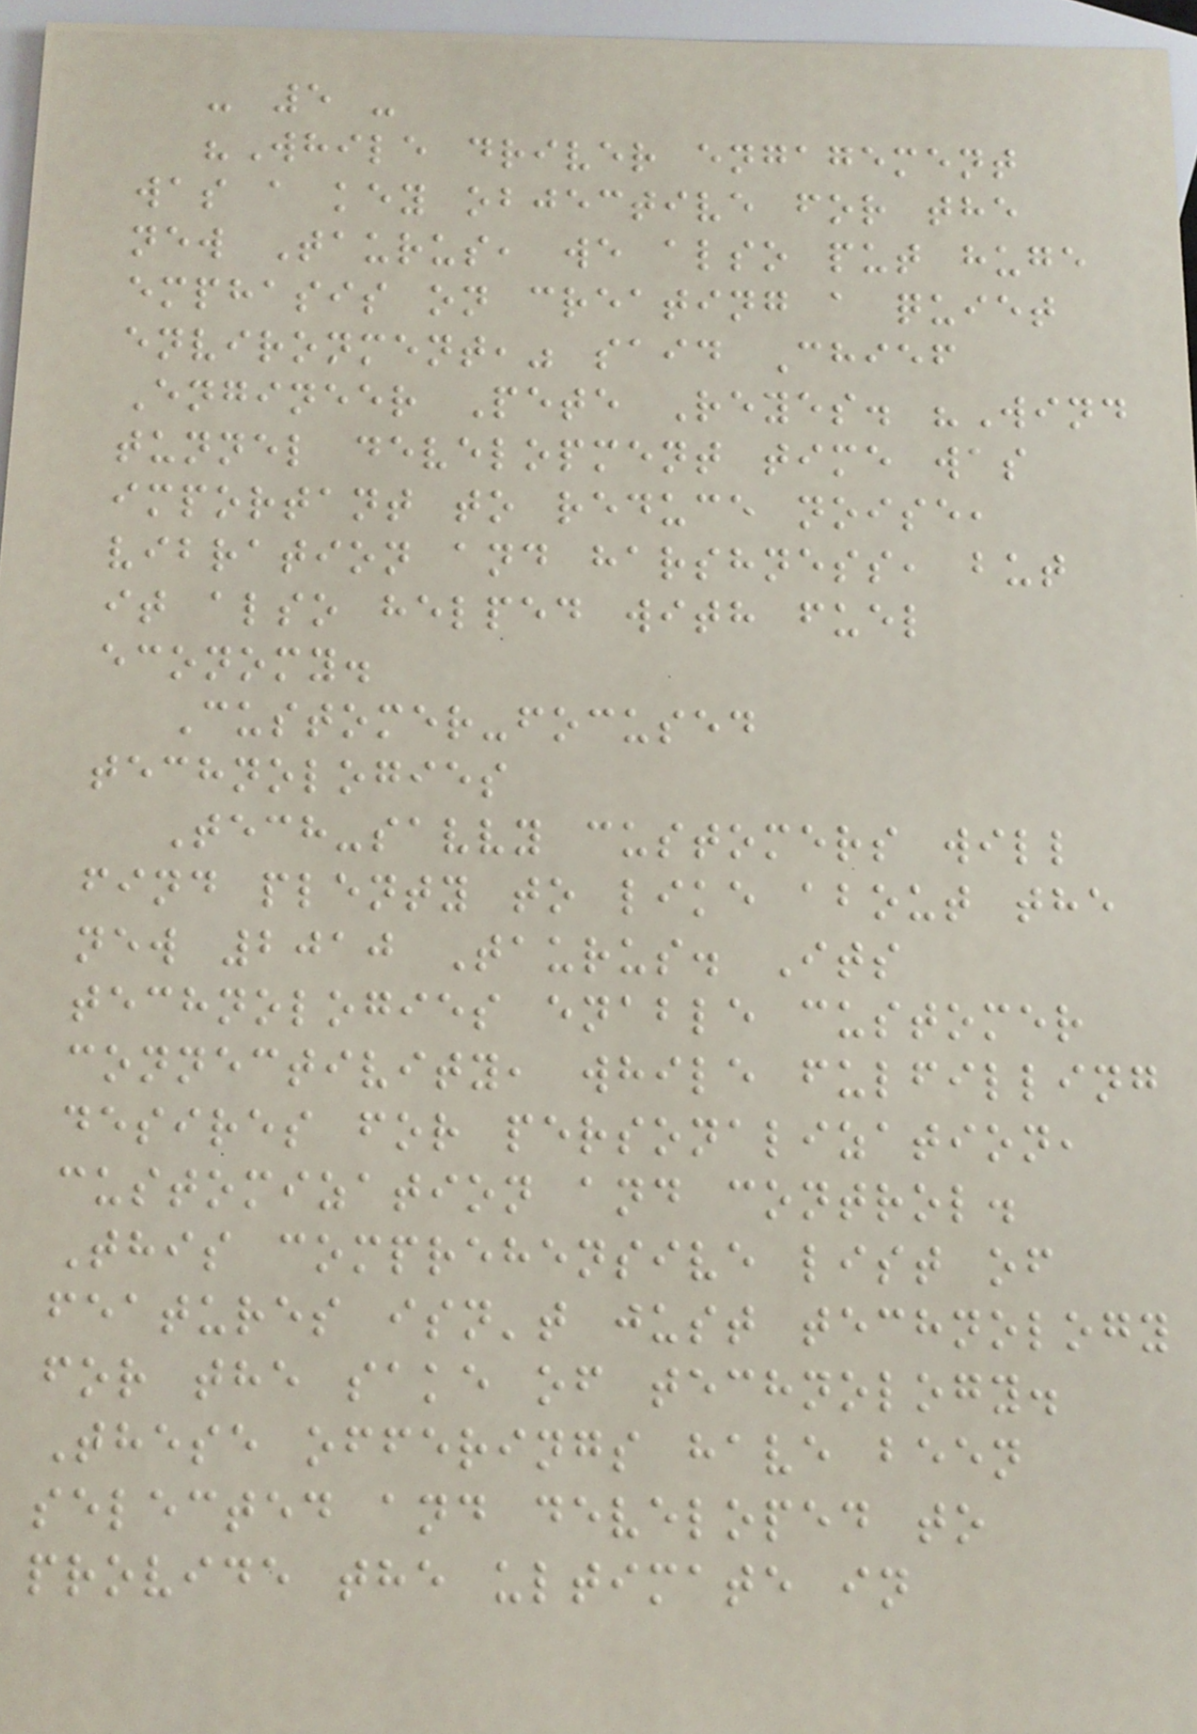- 5 -
"While driver engagement
was a key objective for the
new Taurus, we also put huge
emphasis on creating a quiet
environment," said Chief
Engineer Pete Reyes. "Wind
tunnel development time was
important to reduce noise,
vibration and harshness, but
it also helped with fuel
economy.
Customer-focused
technologies
Tech-savvy customers will
find plenty to like about the
new 2010 Taurus. Its
technologies enable customer
connectivity, while fulfilling
desires for personalization,
customization and control.
This comprehensive list of
features isn't just technology
for the sake of technology.
These offerings have been
selected and developed to
provide the ultimate in
